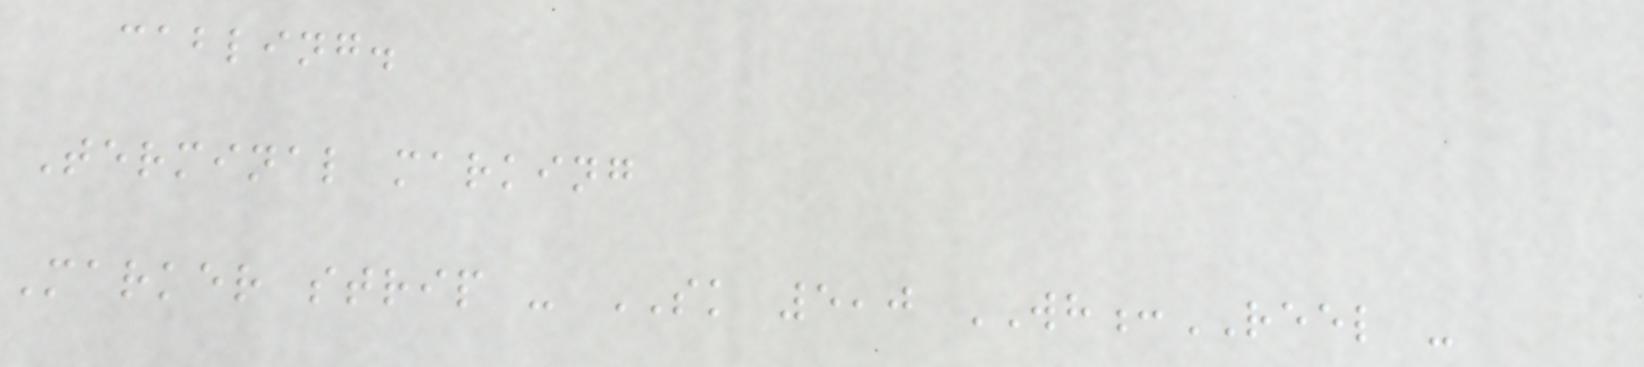cabling.
Terminal marking
Marker strip - SK 5,0 WH:REEL -
